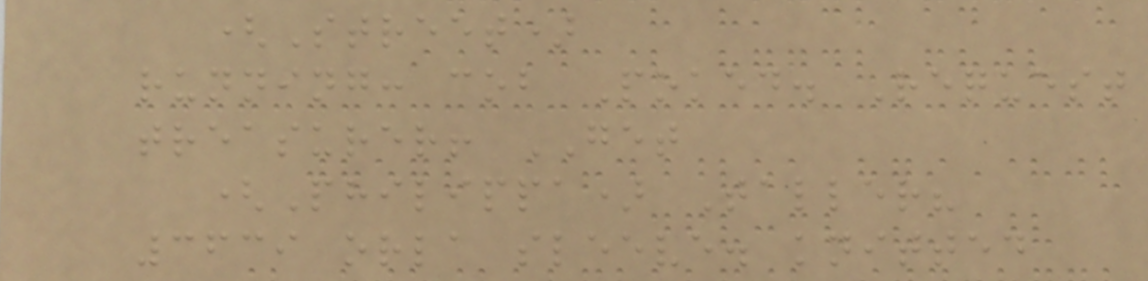(Street)
running: cob Poked. Request
treasurer! GET
(Philippa) Taller?
3639 orla sleeve. knitted
